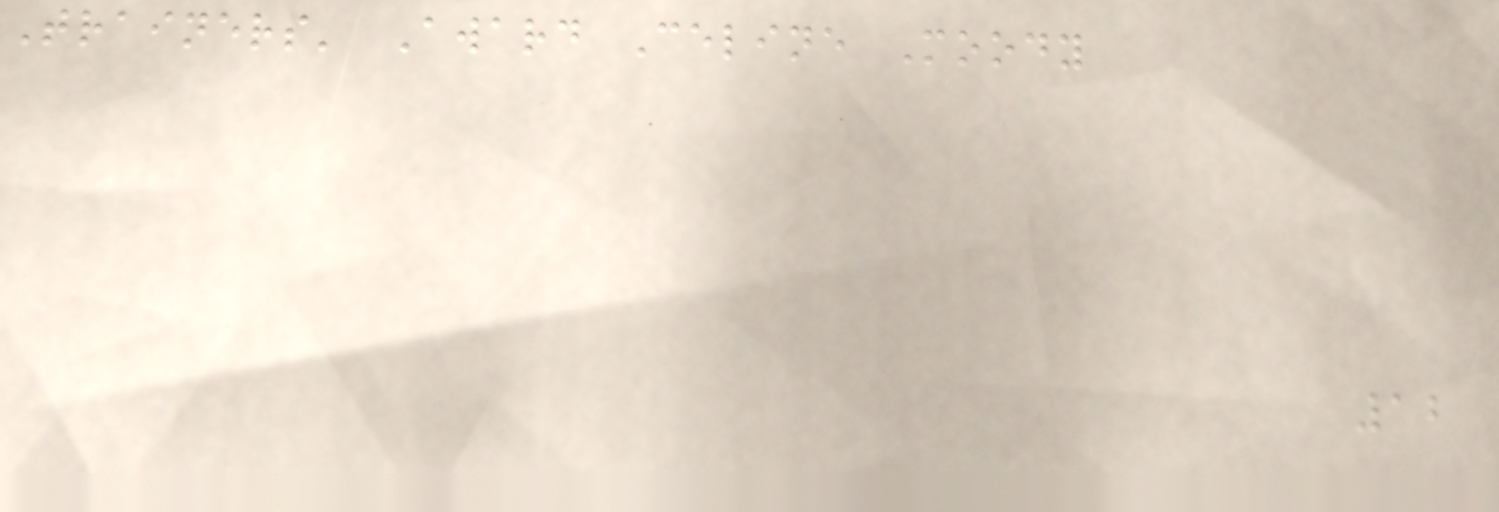Trainers' Award Celine Moody
12
